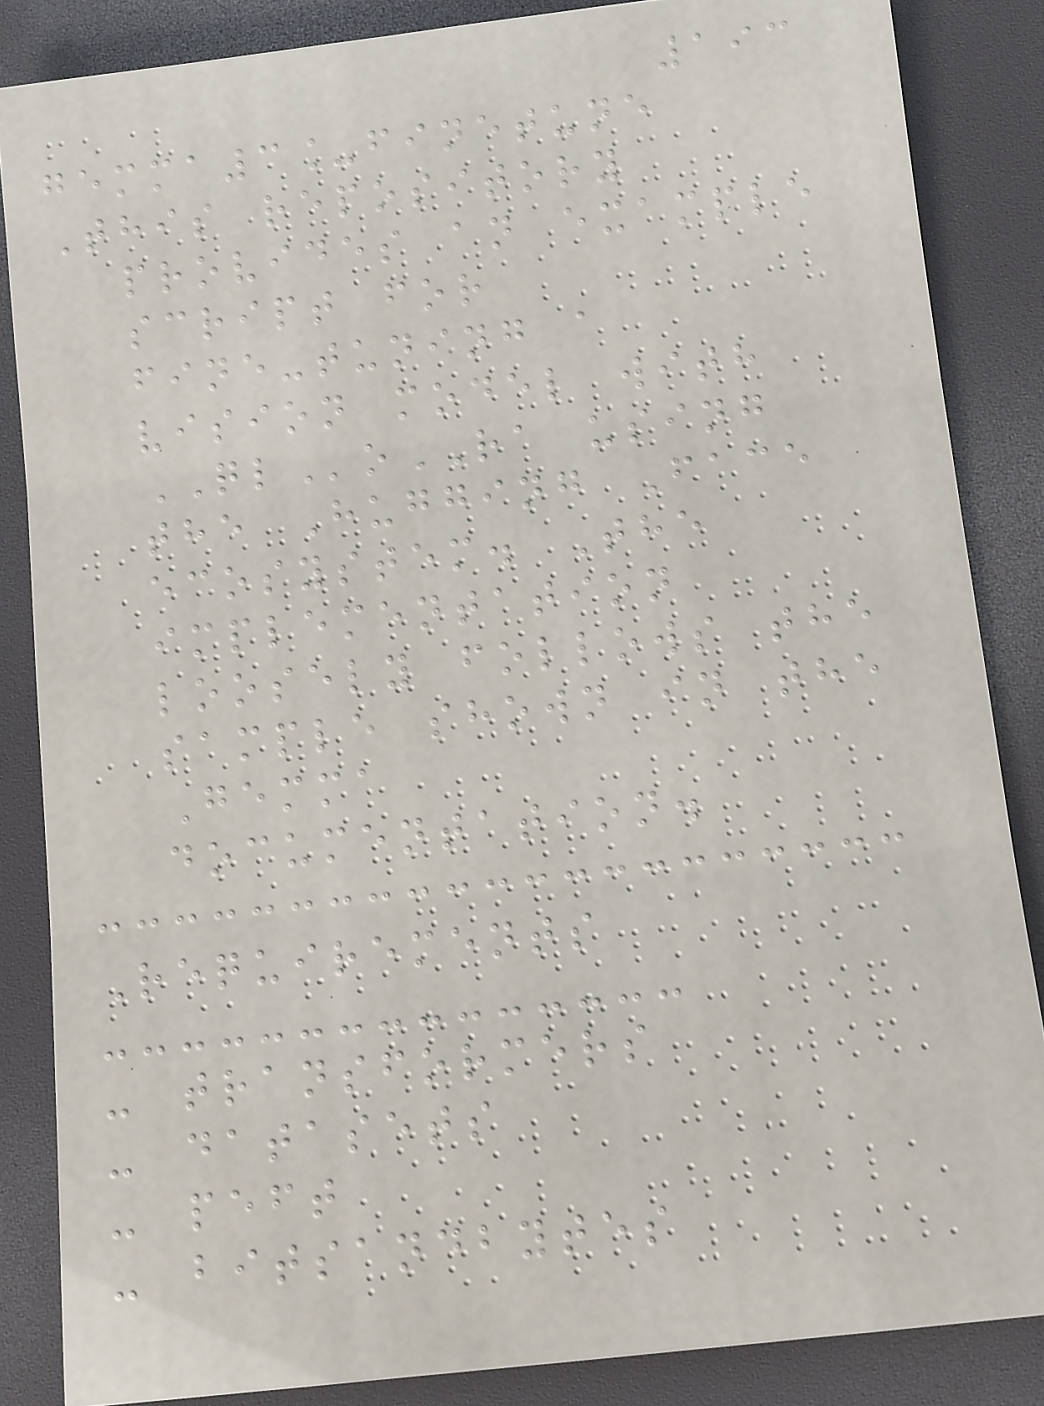193
gemma3_finetune
This repository
provides an example
script for
fine-tuning a
vision model with
QLoRA using
the Hugging Face
ecosystem. The
implementation
loosely follows the
sample shown in the
Gemma
documentation.
Requirements
- transformers
- datasets
- peft
- bitsandbytes
